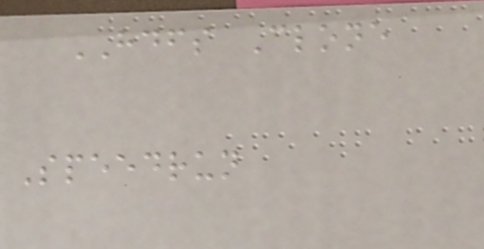HDFS Clone
Speedrun
